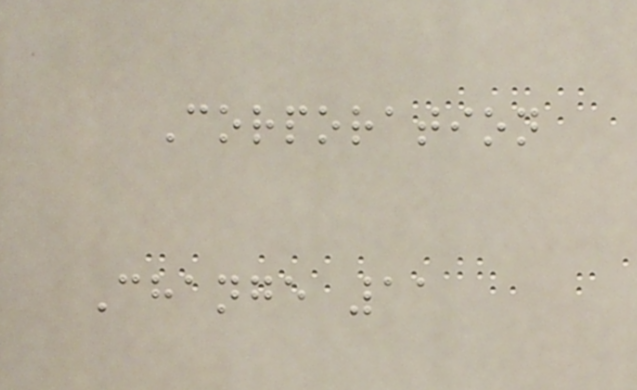Corporation
Change 11
